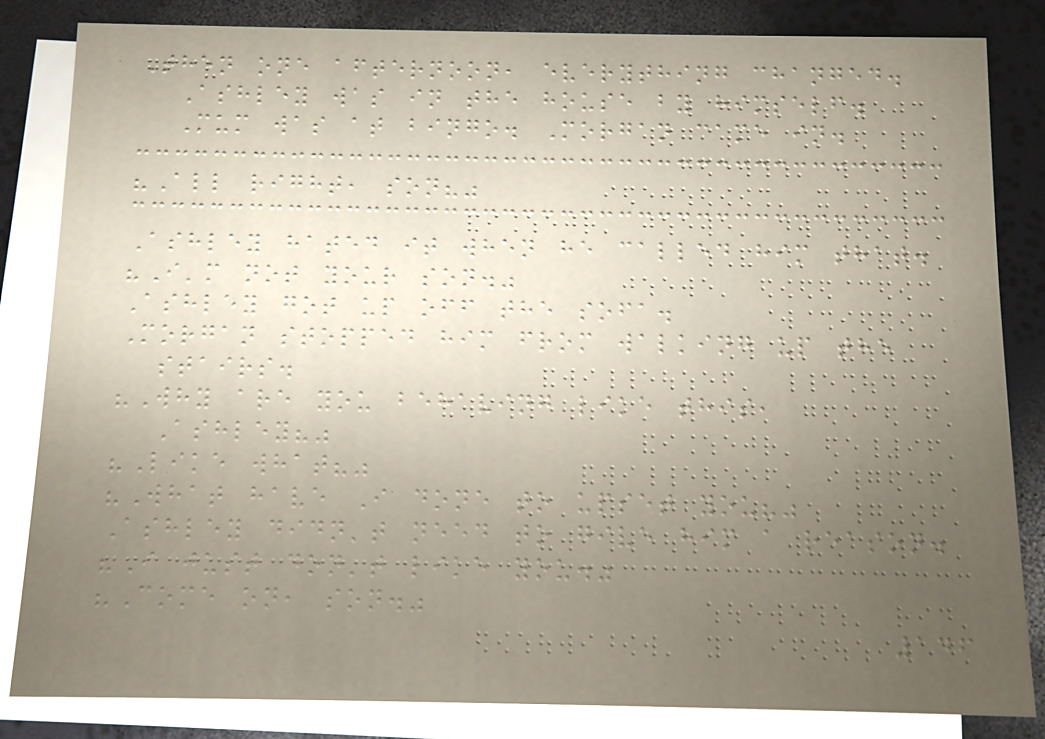Then one afternoon, everything changed.
Ashley was in the house by himself.
Mum was at bingo. Morgan came in.
"All right, son?"
Ashley hated it when he called him that.
"I'm not your son."
Ashley got up off the sofa.
Morgan stopped him from walking up the
stairs.
"Why are you behaving like this,
Ashley?"
"Like what?"
"What have I done to upset you?"
Ashley didn't need to give him a reason.
"I just don't like you."
"Come on, son."
146
